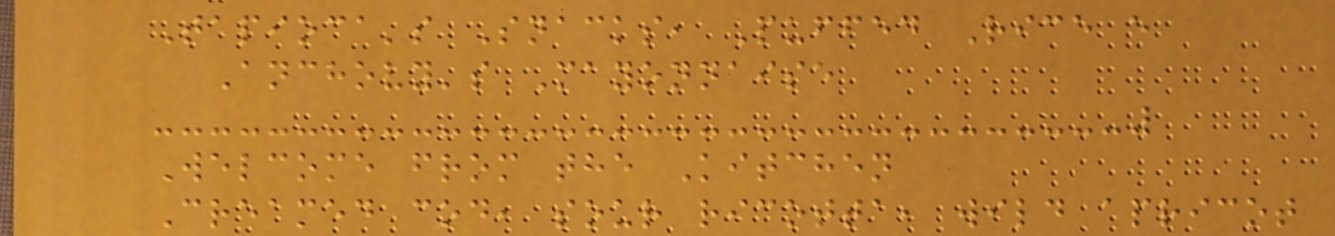Tapioca's Snacks, Puffed Rice e
Anchovy's Mayonnaise
Welcome from the Kitchen
Creamed cod, sour ricotta, wild apricot
